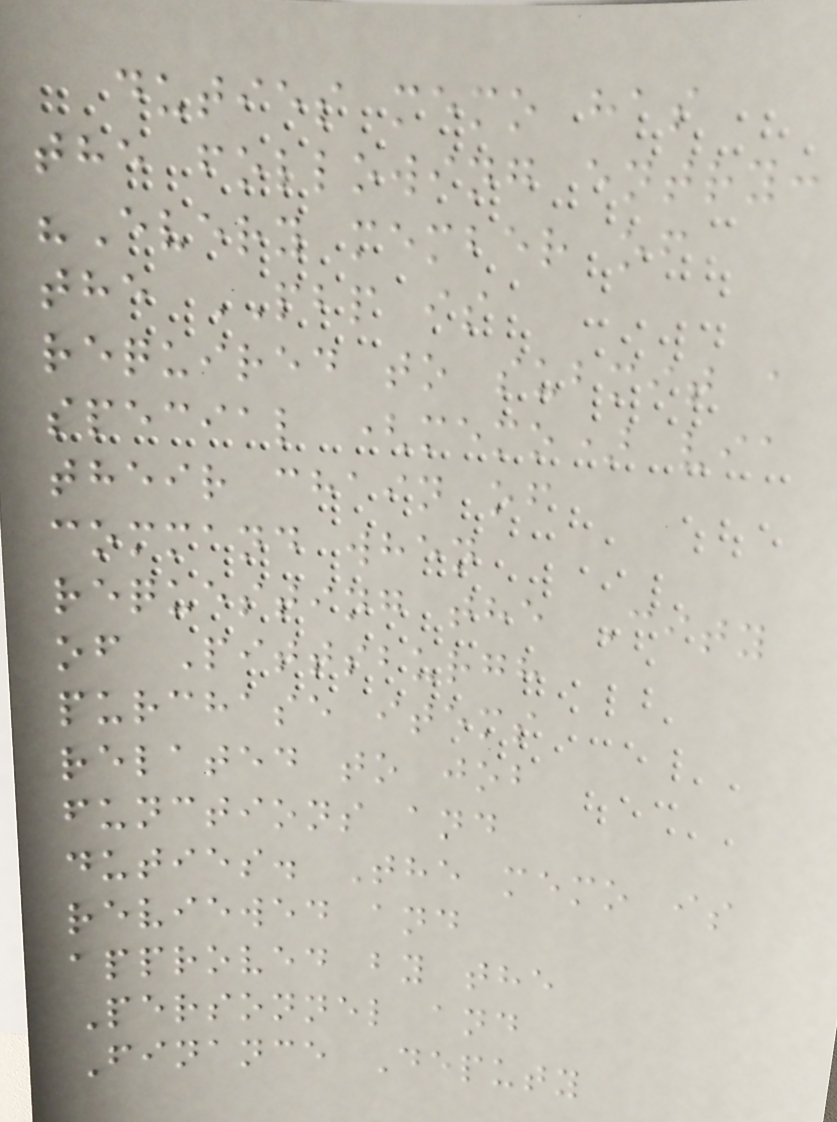duties memo has
the following entry:
"Every member of
the PBP is
required to submit a
special (memo) via
their chain of
command when
requesting the City
of Pittsburgh
purchase items
related to job
functions and
duties. The memo is
reviewed and
approved by the
Personnel and
Finance Deputy
